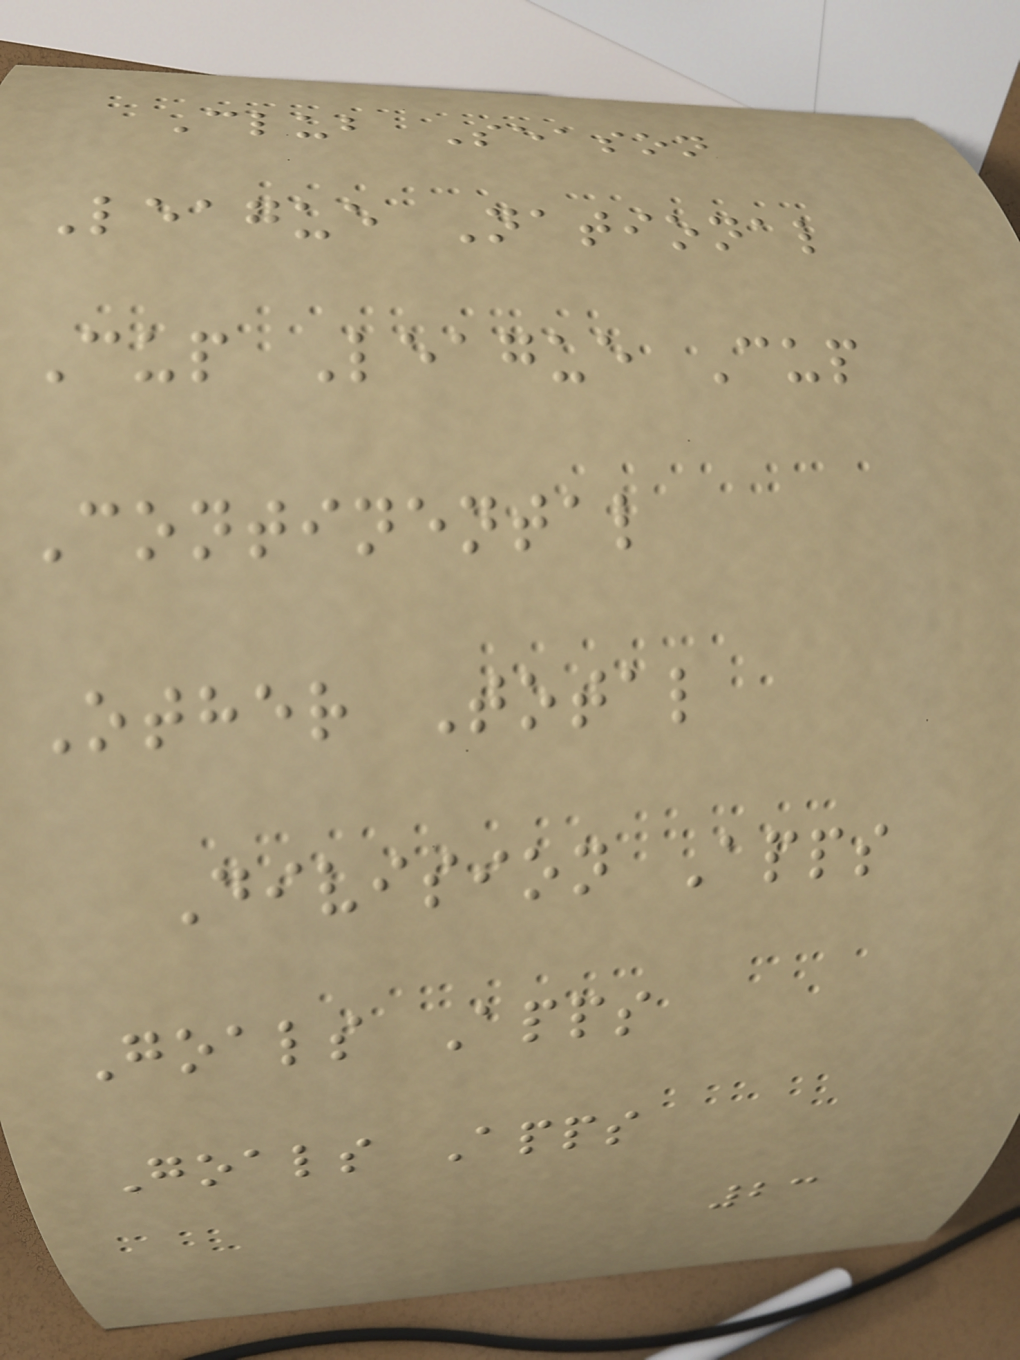Club Season
League National
Cup League Cup
Continental
Other Total
Division Apps
Goals Apps
Goals Apps
23
